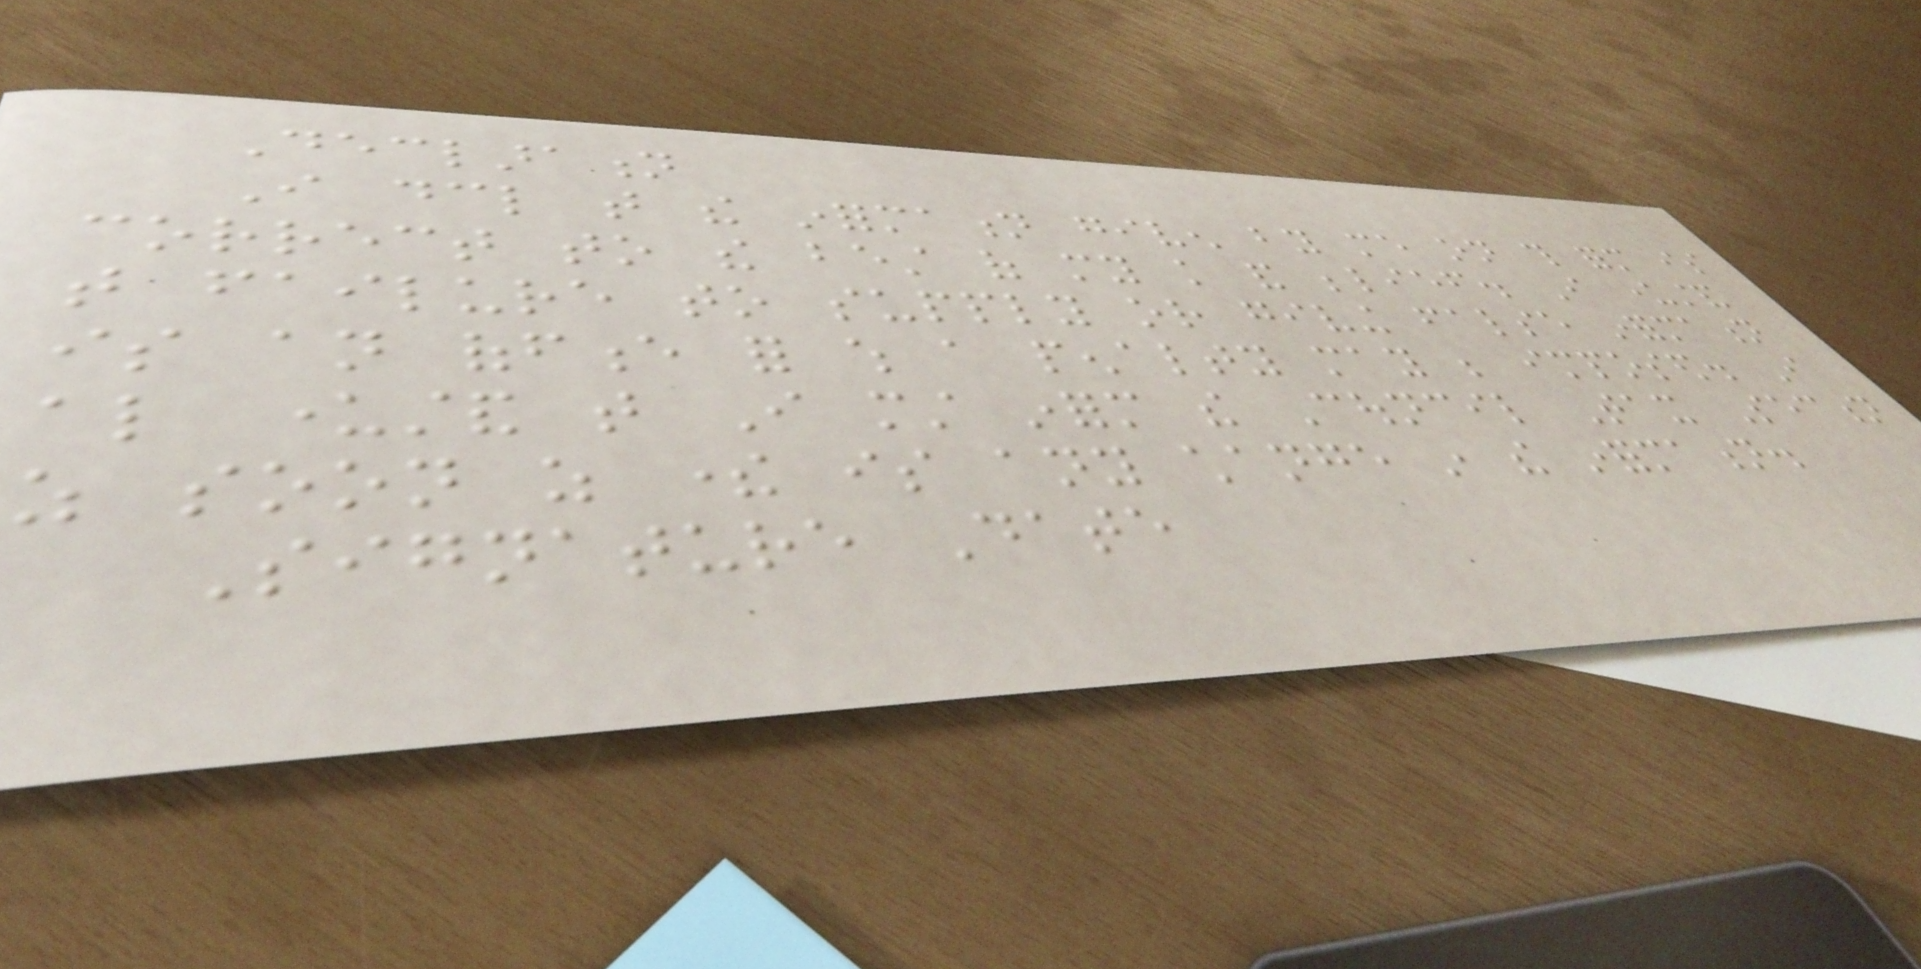Declaration
I declare that the information given by me on this form is
correct to the best of my knowledge and belief. I understand
that failure to supply or giving false information
is an offence for which a penalty may be imposed. I
also understand that I must inform the Council Tax Section
as soon as there is any change in the information.
Signature Date
